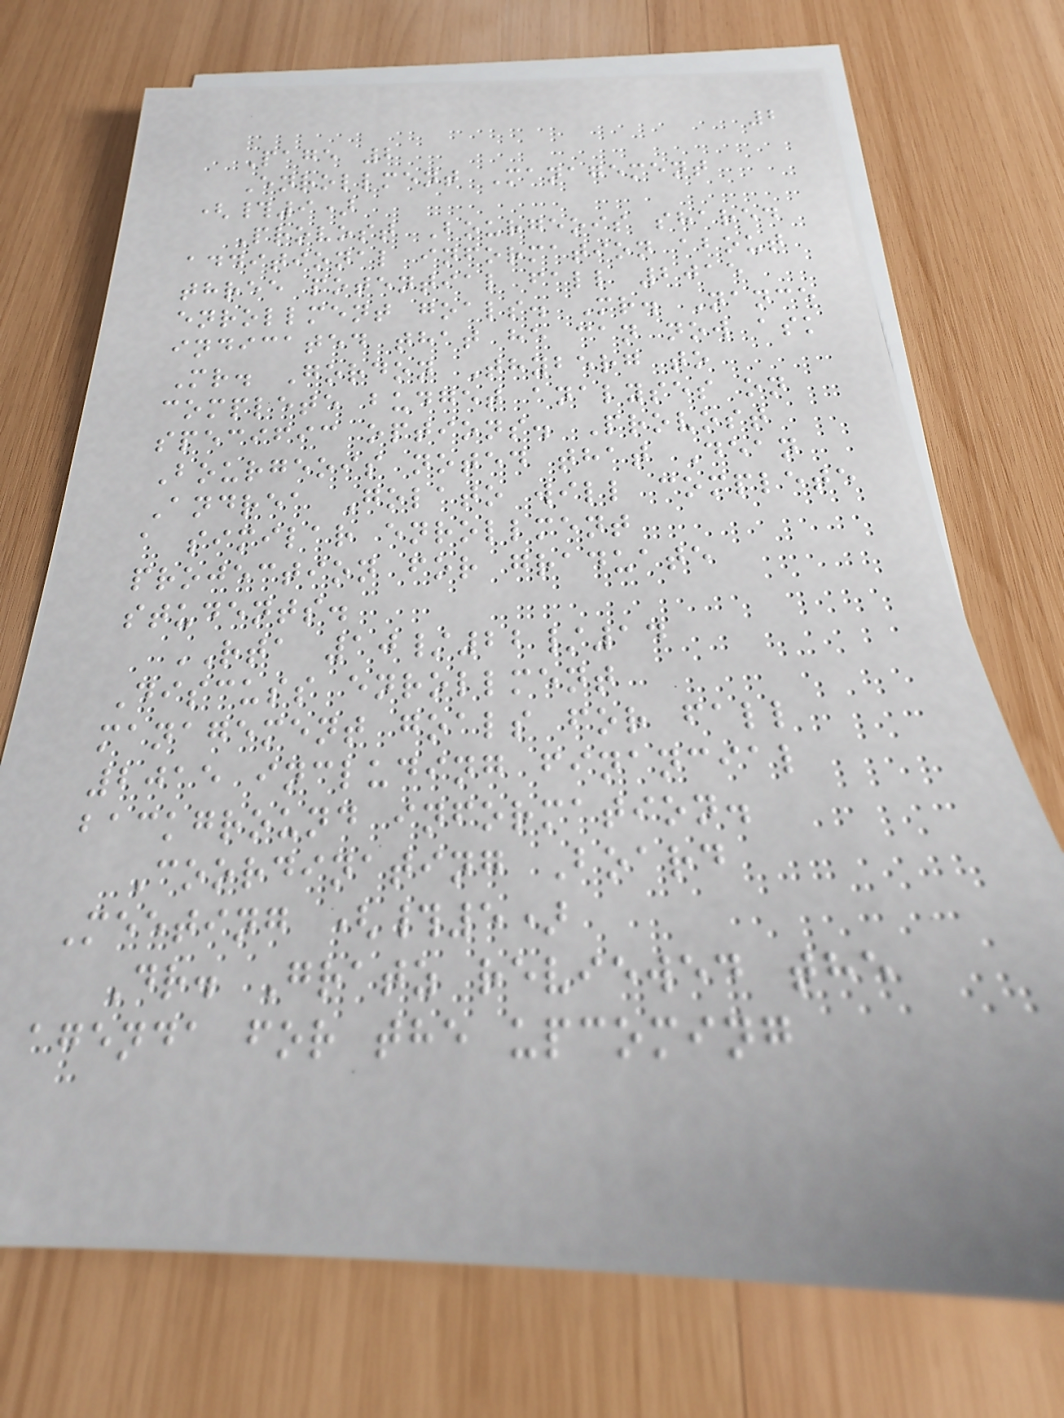2
Page 2
Enrollment Management
(#9)
Provost Bourgeois shared
additional information about
three potential fall 2015
enrollment goals. Mr. Nance
indicated that he can now ask
Mr. Gordon Thyberg to
complete budget analyses on
specific options. Provost
Bourgeois noted that Dean
Andrea Golato will complete
a similar enrollment
projection for graduate
students.
RTA 10/22/14
Discuss enrollment
management goals for fall
2015 including financial
background information.
Coordinating Board
Meeting (#5)
Dr. Gratz reviewed the
agenda for the upcoming
